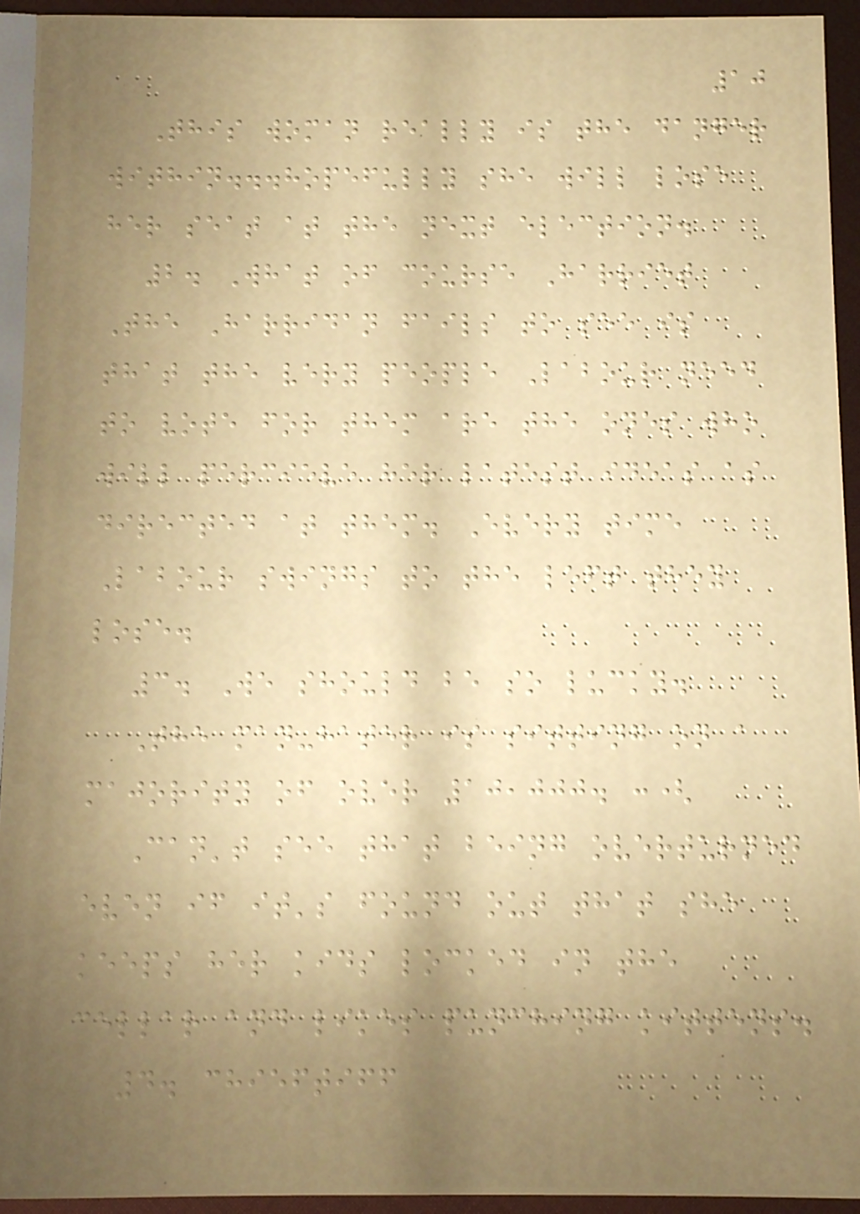10
This woman really is the danger
within...hopefully she will lose
her seat at the next election.
2. What of course Harriet
The Harridan fails to see is
that the very people Labour need
to vote for them are the ones who
will percieve her latest ideas as
directed at them. Every time
Labour swings to the left they
lose.
3. We should be so lucky.
The man-hater is sitting on a
majority of over 10,000. :(
Can't see that being overturned
even if it's found out that she
keeps her kids locked in the
cellar and likes punching kittens.
4. chieftiff
